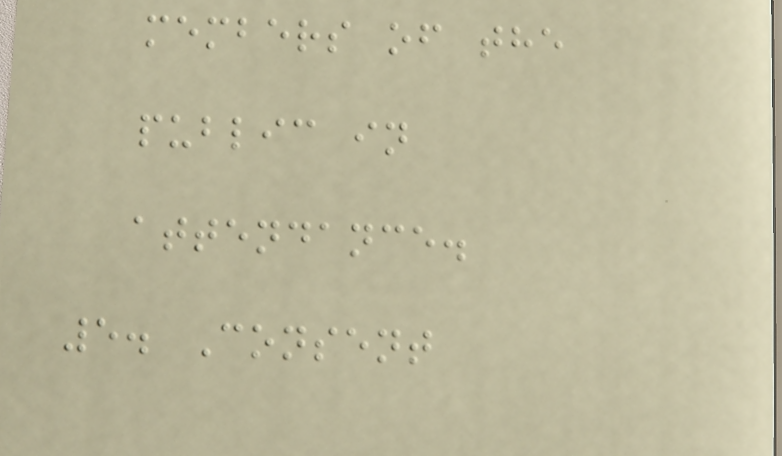members of the
public in
attendance.
5. Consent
